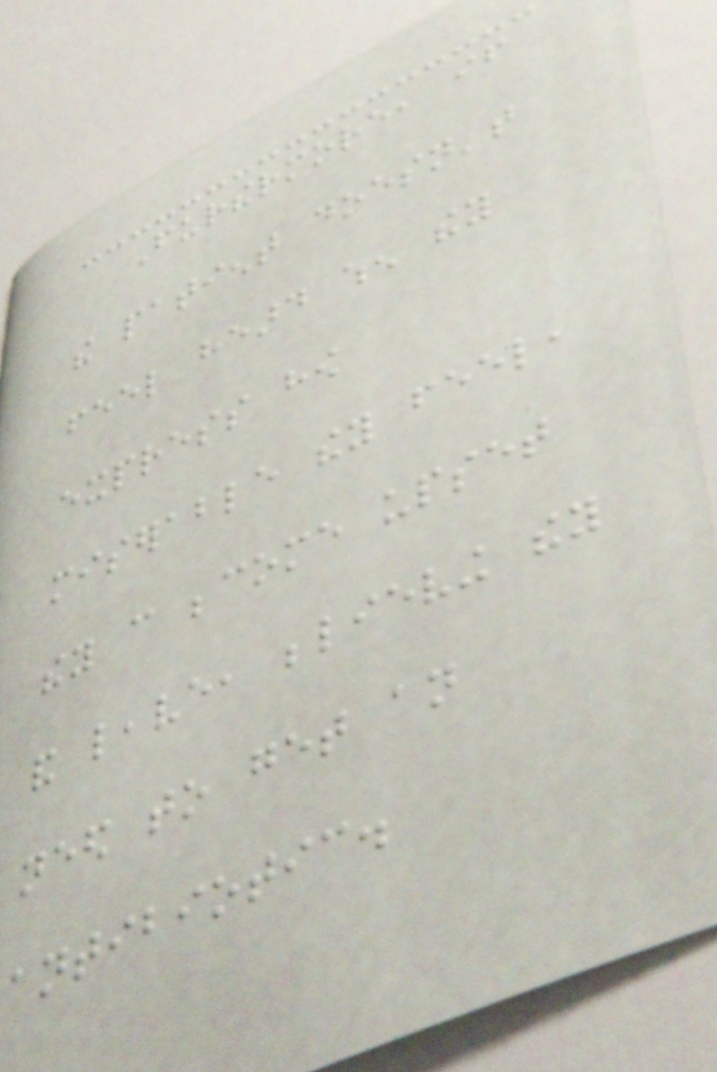Furthermore, if
the patient doesn't
feel heard when they
express how
miserable they feel,
they can become upset
and leave, believing they
need to get an
antibiotic.
